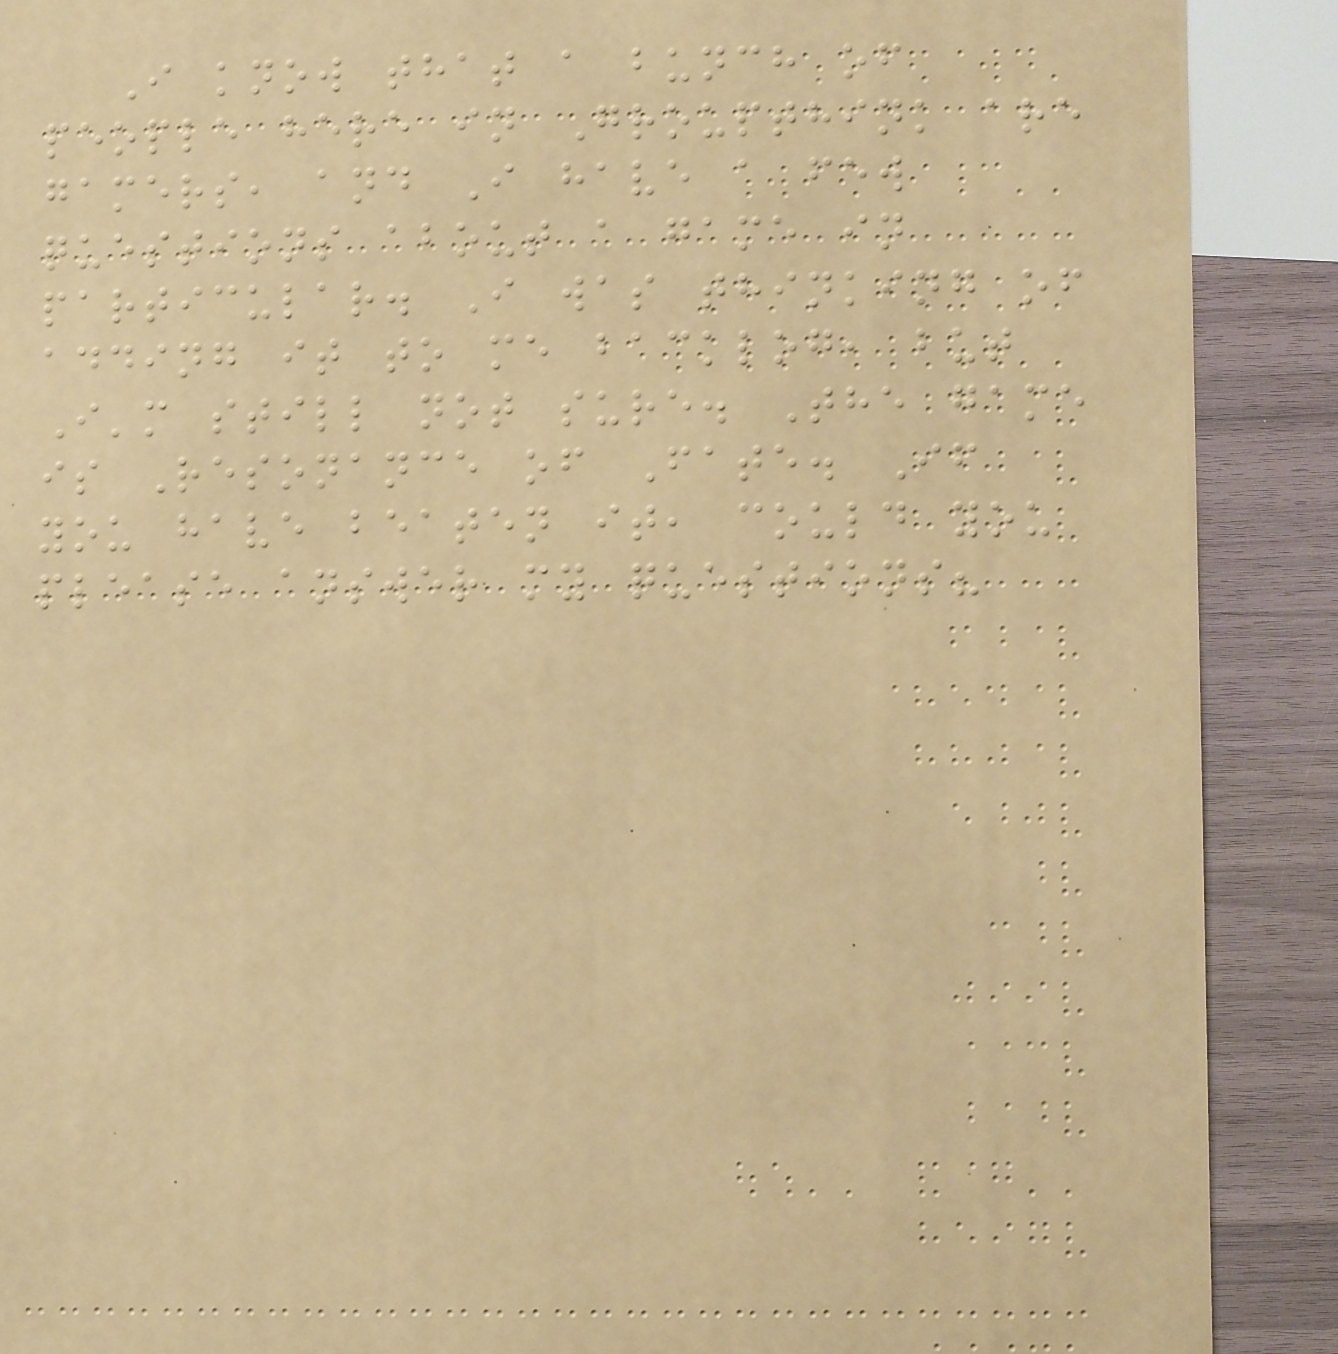I know that a bunch of
people here in Groupthink are
gamers, and I have a few
questions about a game in
particular. I was thinking of
adding it to me backlog, but
I'm still not sure. The game
is Resonance of Fate. If
you have beaten it, could you
please answer my questions?
